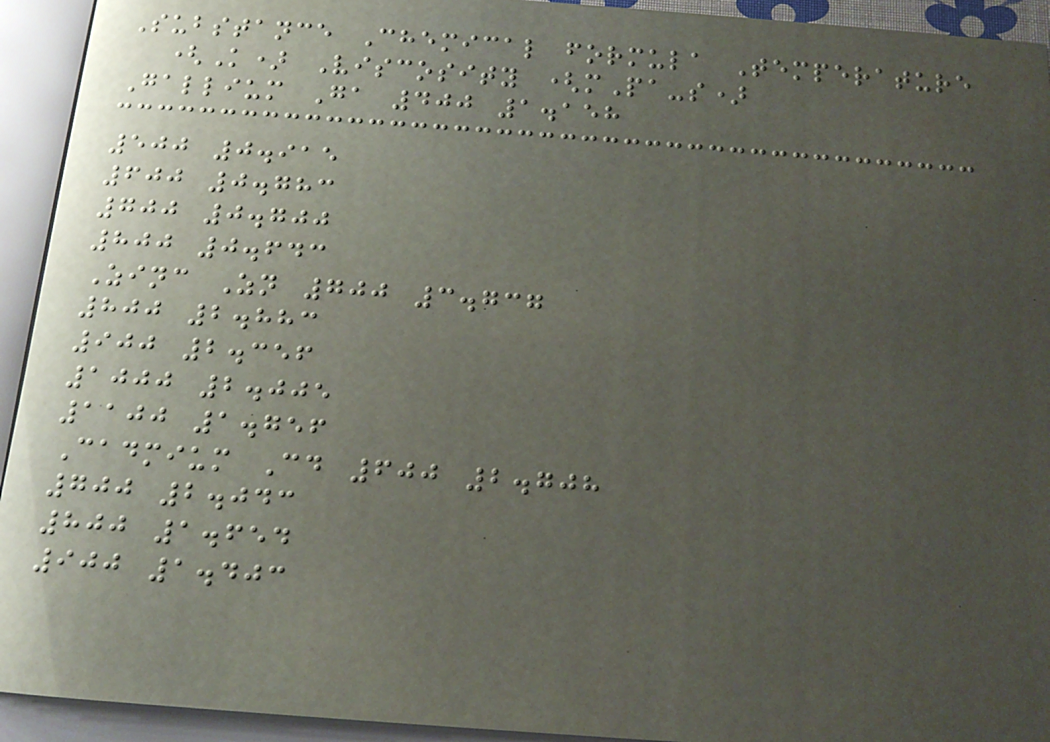Substance Chemical formula Temperature
(K) Viscosity (mPa-s)
Gallium Ga 400 1.158
500 0.915
600 0.783
700 0.700
800 0.643
Zinc Zn 700 3.737
800 2.883
900 2.356
1000 2.005
1100 1.756
Cadmium Cd 600 2.708
700 2.043
800 1.654
900 1.403
